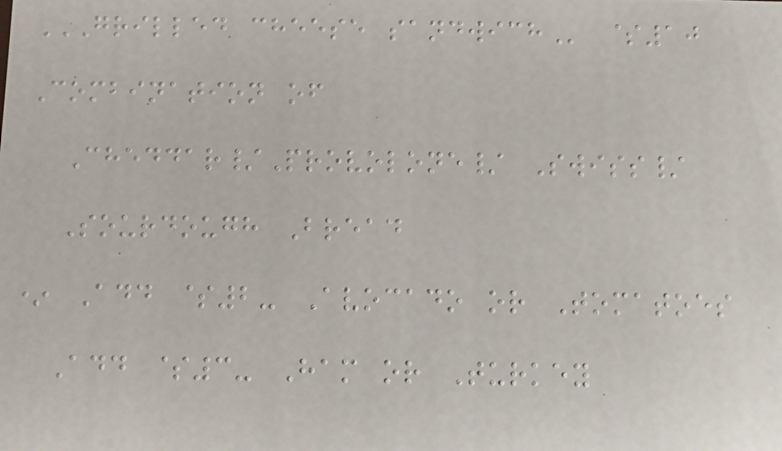GRILLED CHEESE SANDWICH $10
Combination of
Cheddar/Provolone/ Swiss/
Sourdough Bread
* Add $2- Avocado or Tomatoes
Add $3- Ham or Turkey
